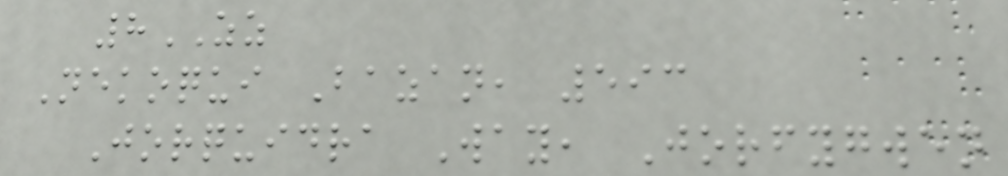8ZZ
Nekoqui Bazan, 593
Jorquidra Way, Jorfygwen
